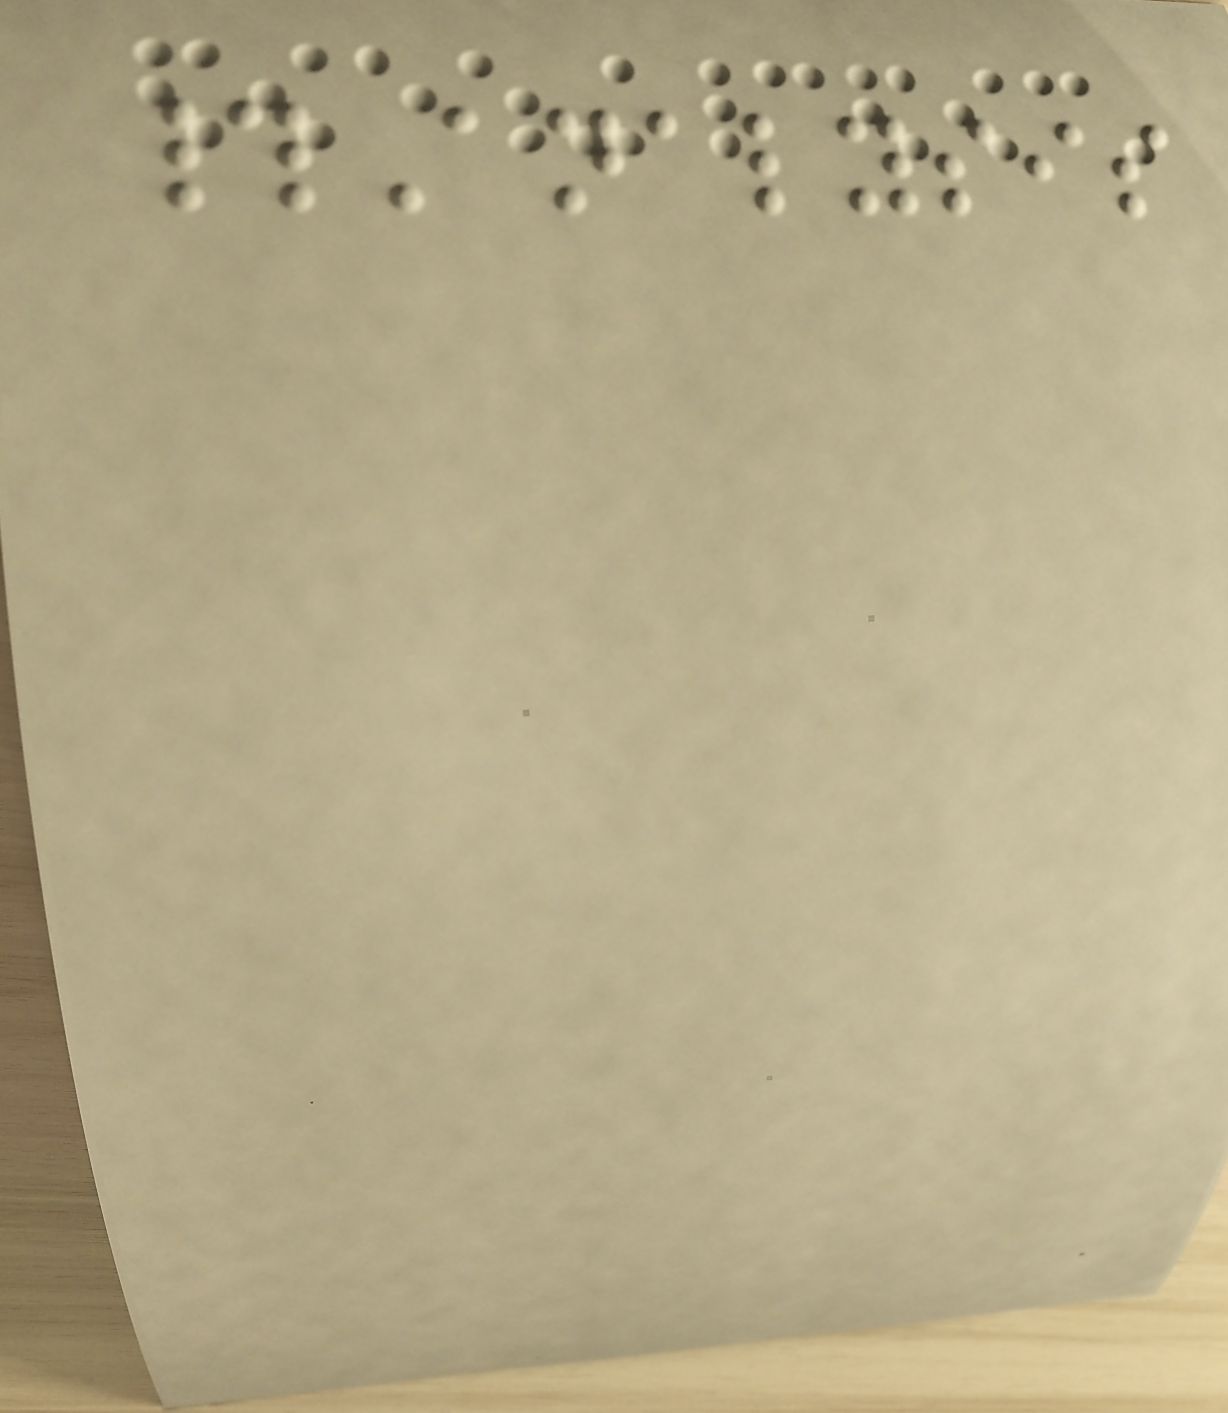#Analysis
